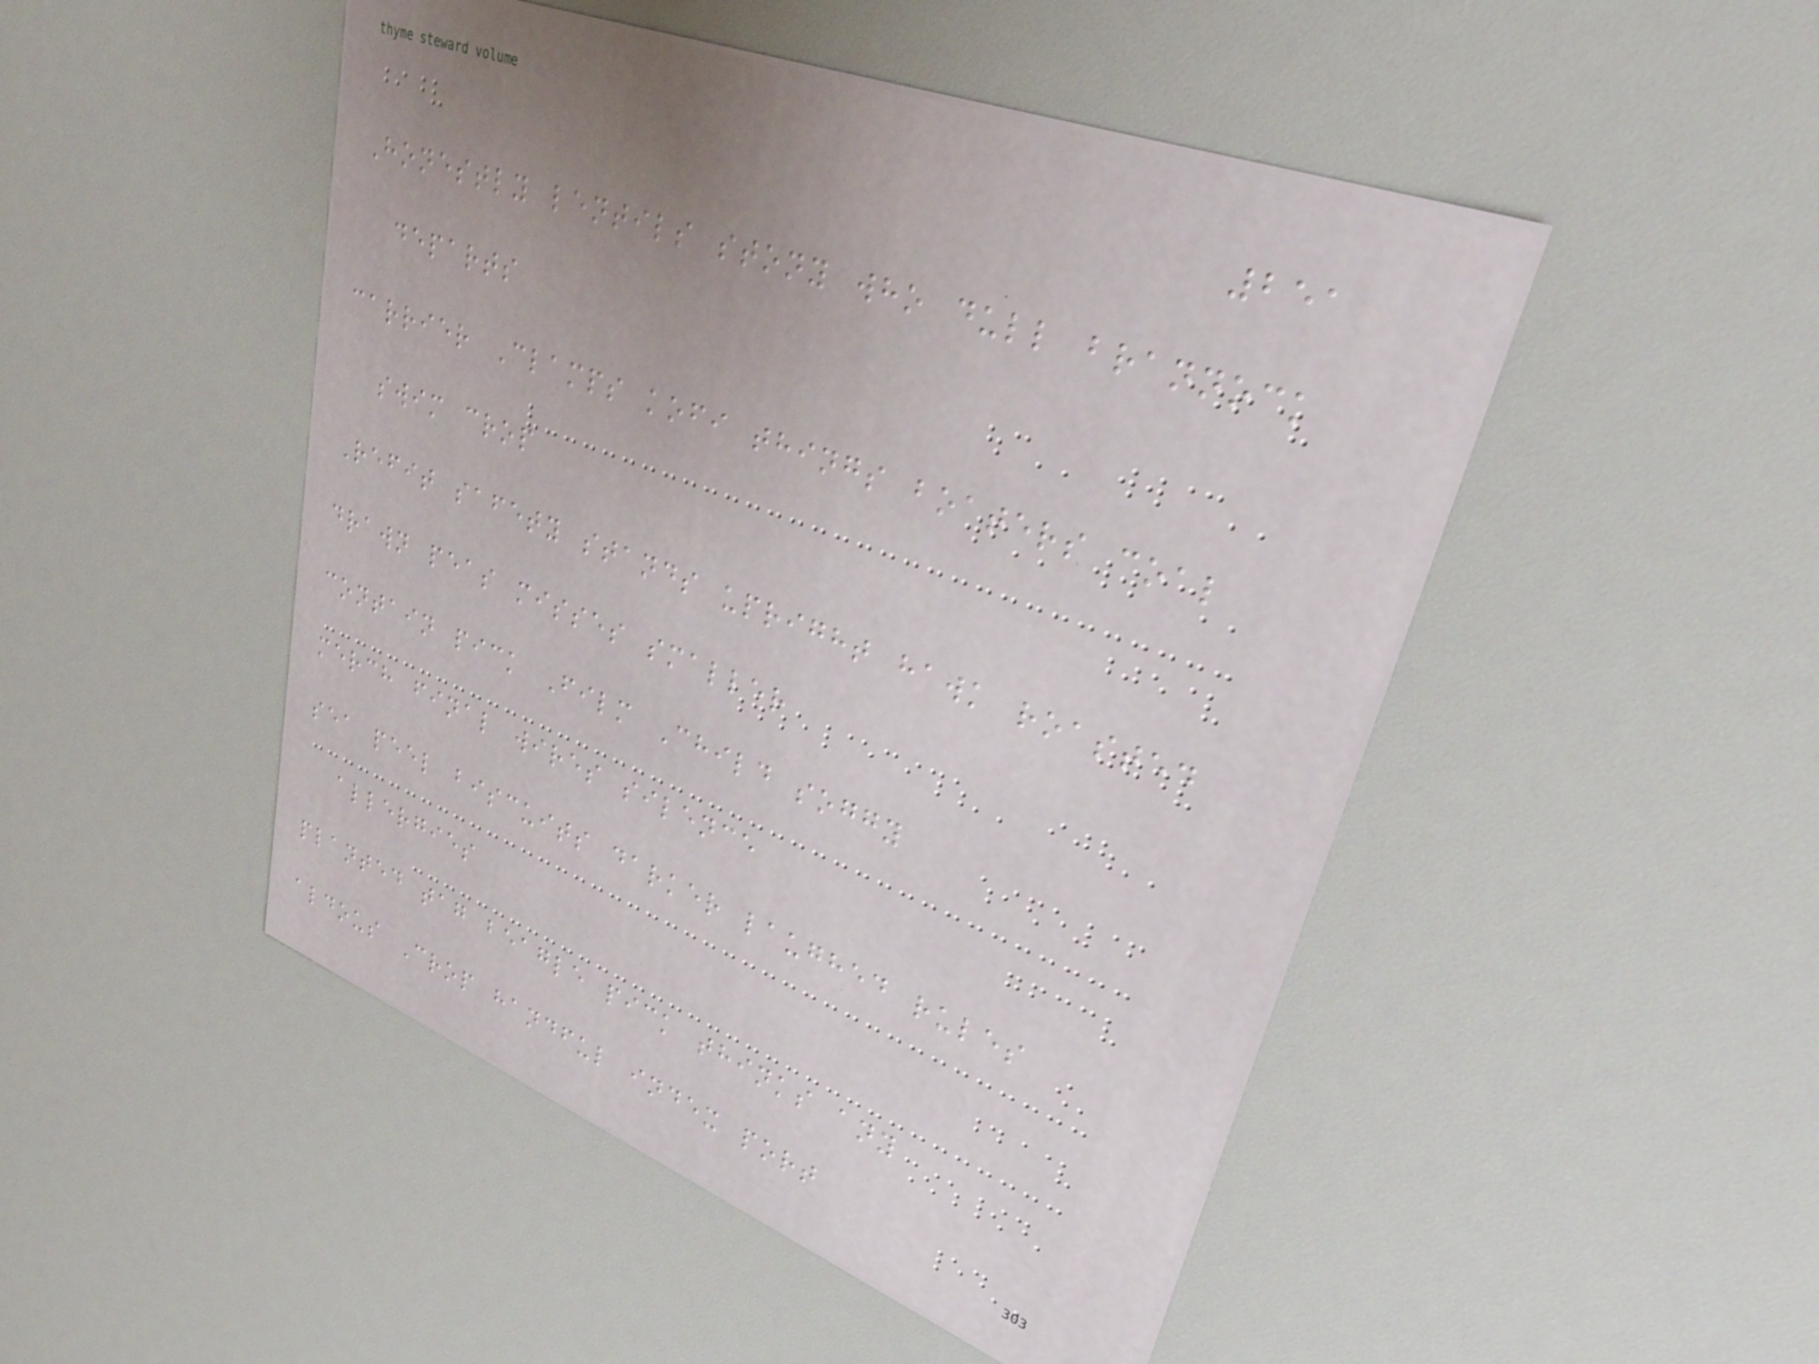251
Honestly lentils stony who dull brannock
departs
carrier Clamps kofi things boaters coal
swim crop
Refit safety stands upright hawk roasted
drawn peas misses smaller
contain pick Film Child soggy
merch final wires silence
sea peel biscuits darker laughed rules
allergies
planted tag beagle pick thinks any
aldous Crop handful index port
